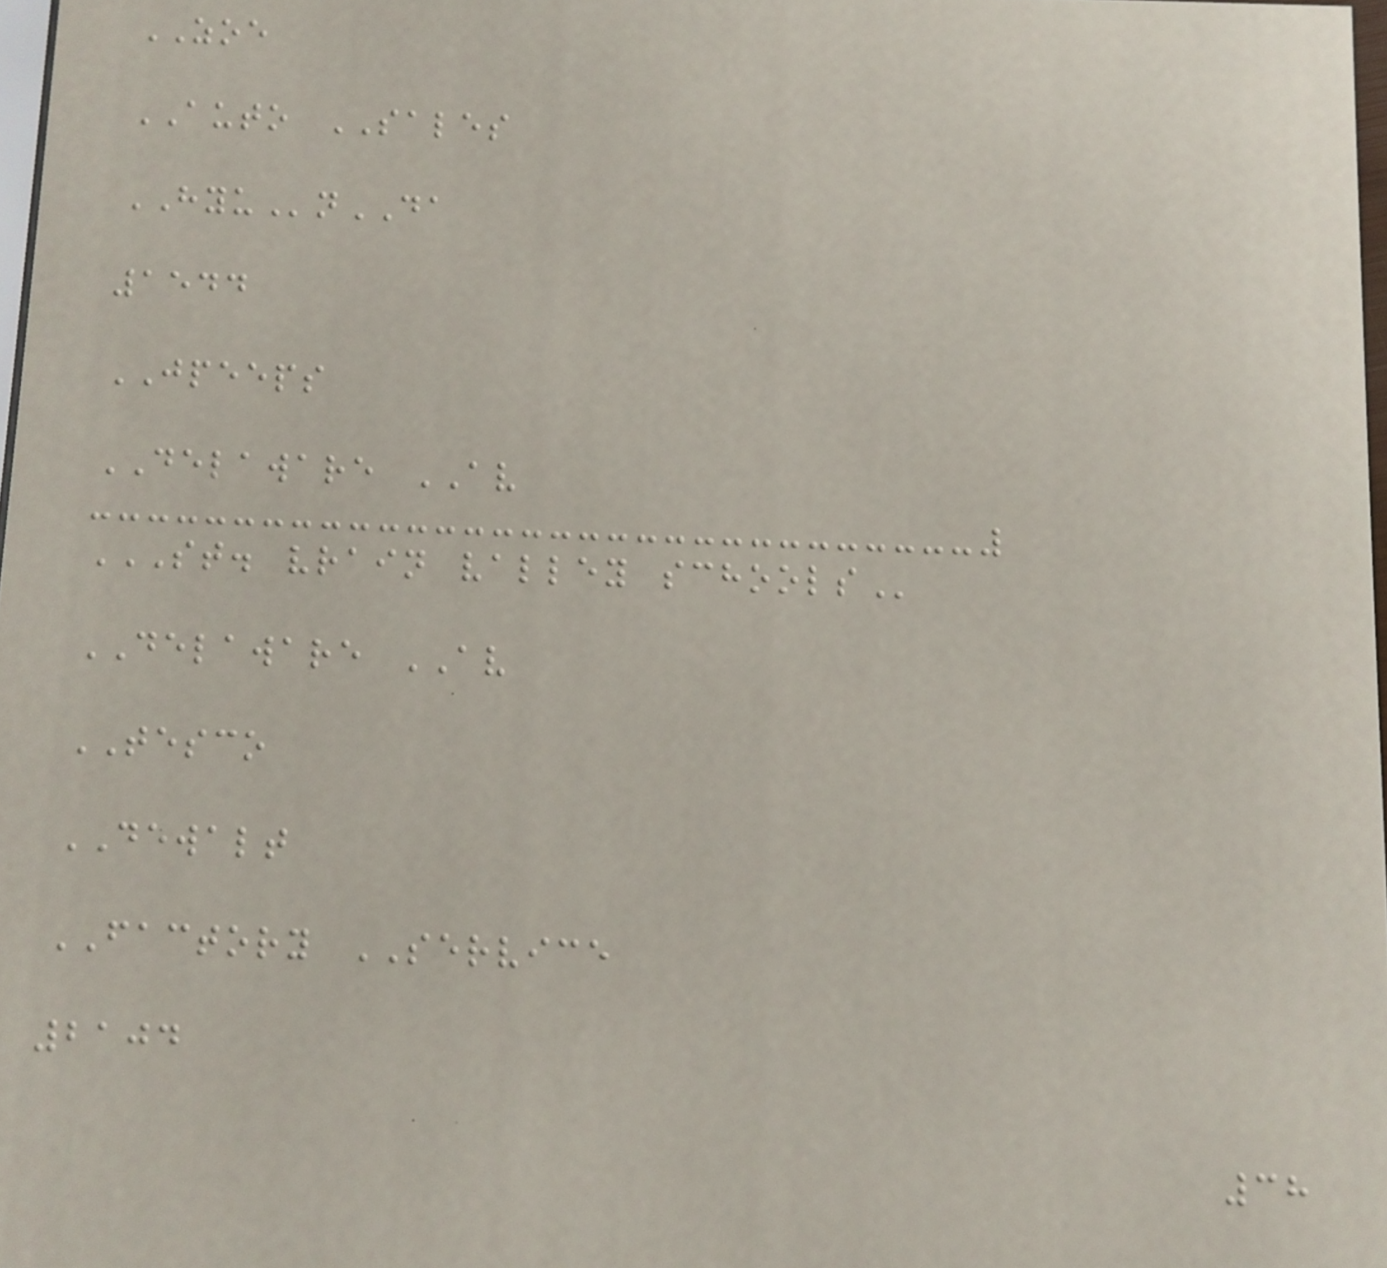ZOE
AUTO SALES
HYUnDA
1544
JPEEPS
DELAWARE AV
ST. VRAIN VALLEY SCHOOLS
DELAWARE AV
TESCO
DEWALT
FACTORY SERVICE
2104
38
